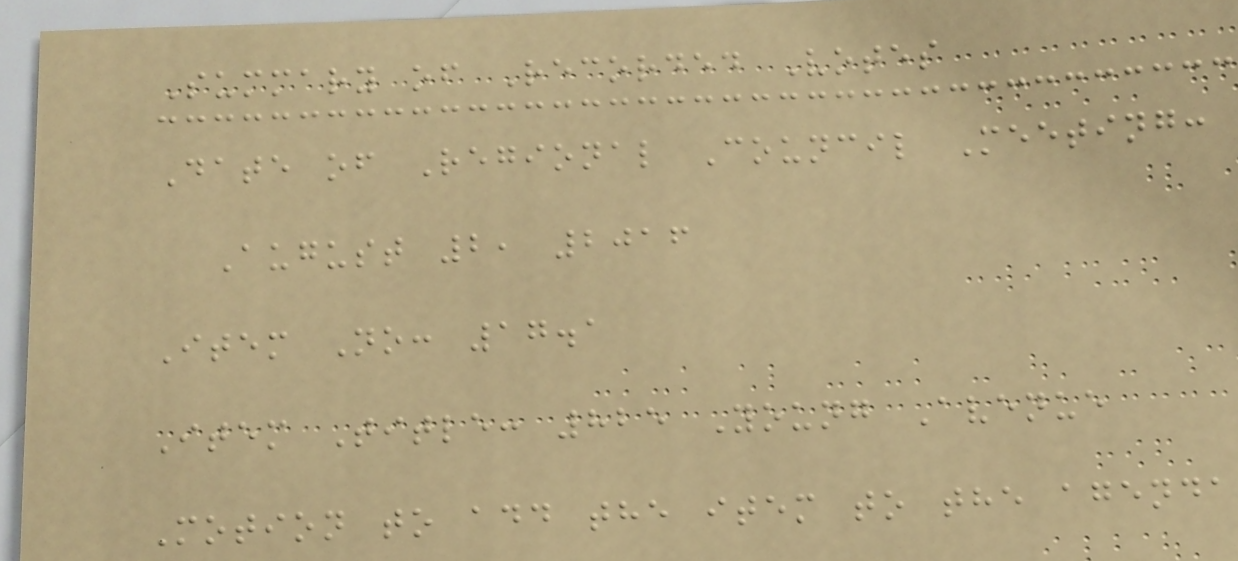Summary of Recorded Votes
Date of Regional Council Meeting:
August 2, 2016
Item No: 17.1
Item Title: 825 Young Avenue
Motion to add the item to the agenda
